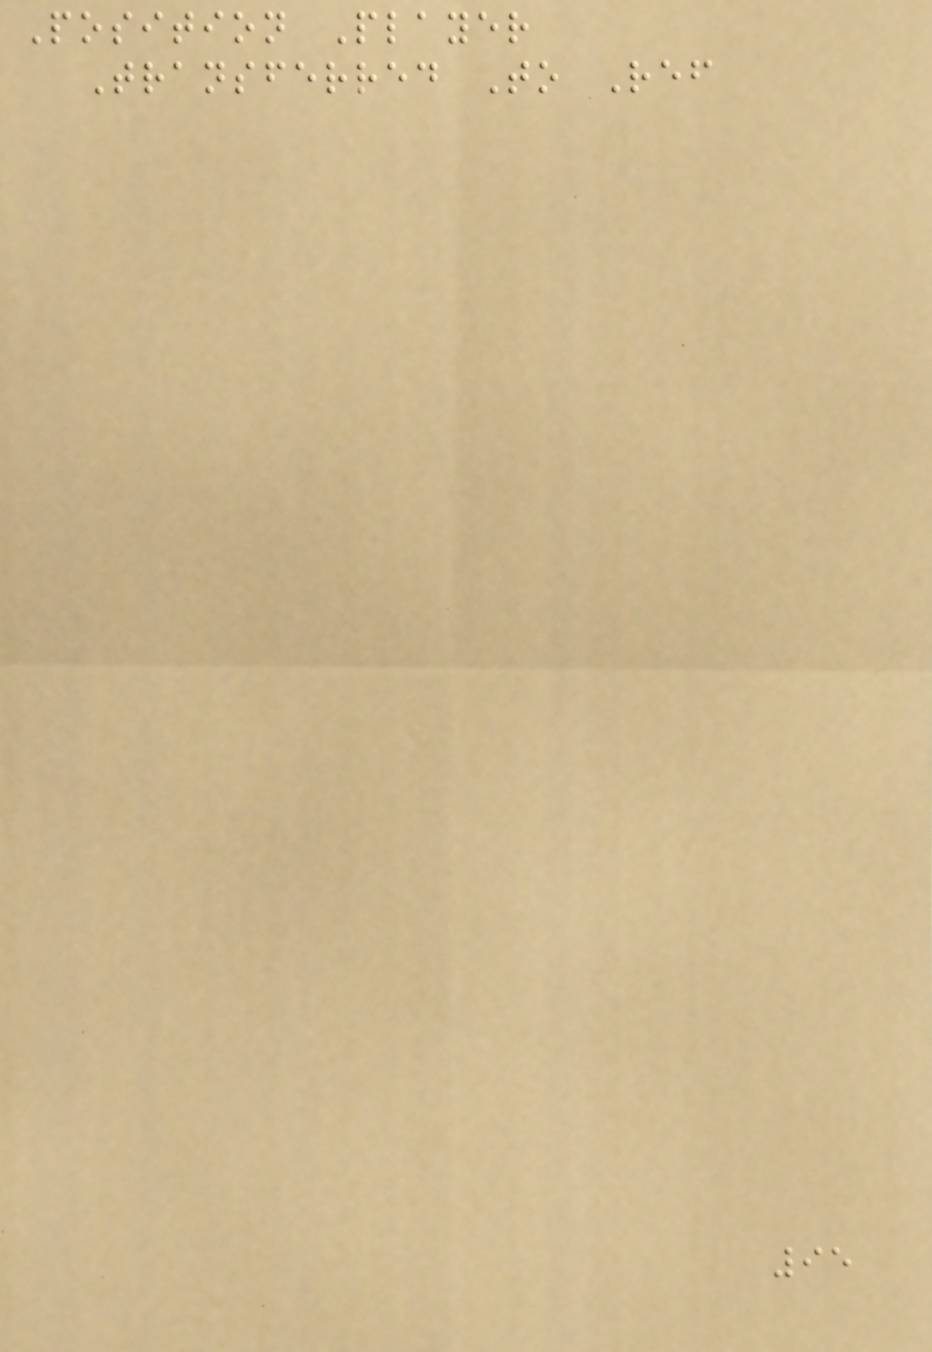Position Player
Transferred To Ref
95
